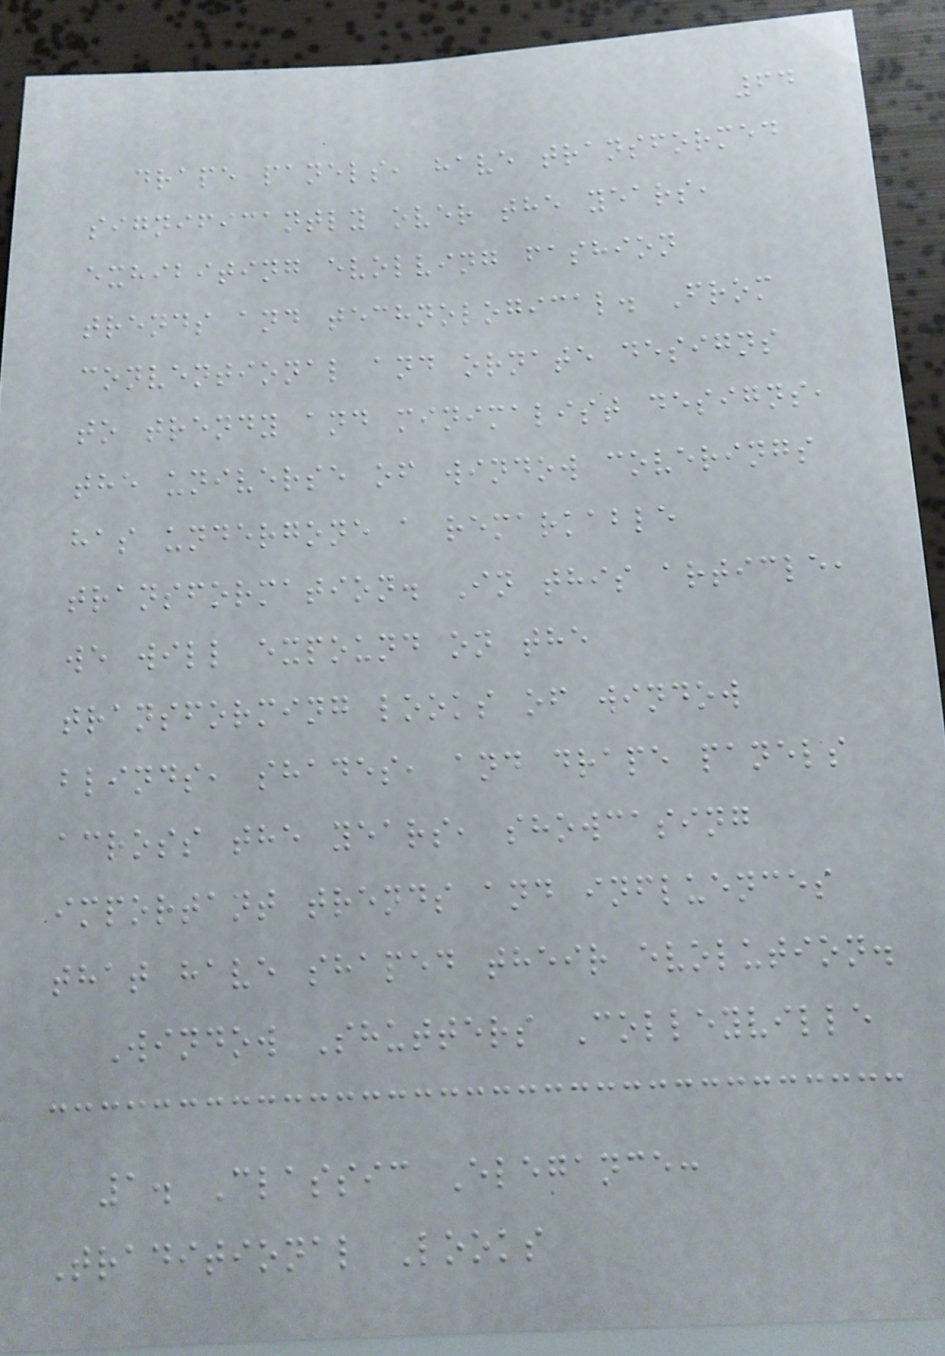64
drape panels, have transformed
significantly over the years,
exhibiting evolving fashion
trends and technological. From
conventional and ornate designs
to trendy and minimalist designs,
the universe of window coverings
has undergone a remarkable
transformation. In this article,
we will expound on the
transforming looks of window
blinds, shades, and drape panels
across the years, showcasing
important trends and influences
that have shaped their evolution.
Window Shutters Colleyville
1. Classic Elegance:
Traditional Looks
